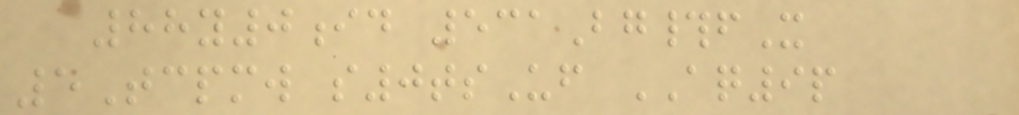88y0id 531Bg#fX
5Tcpmw s0tsUf AQ9p
